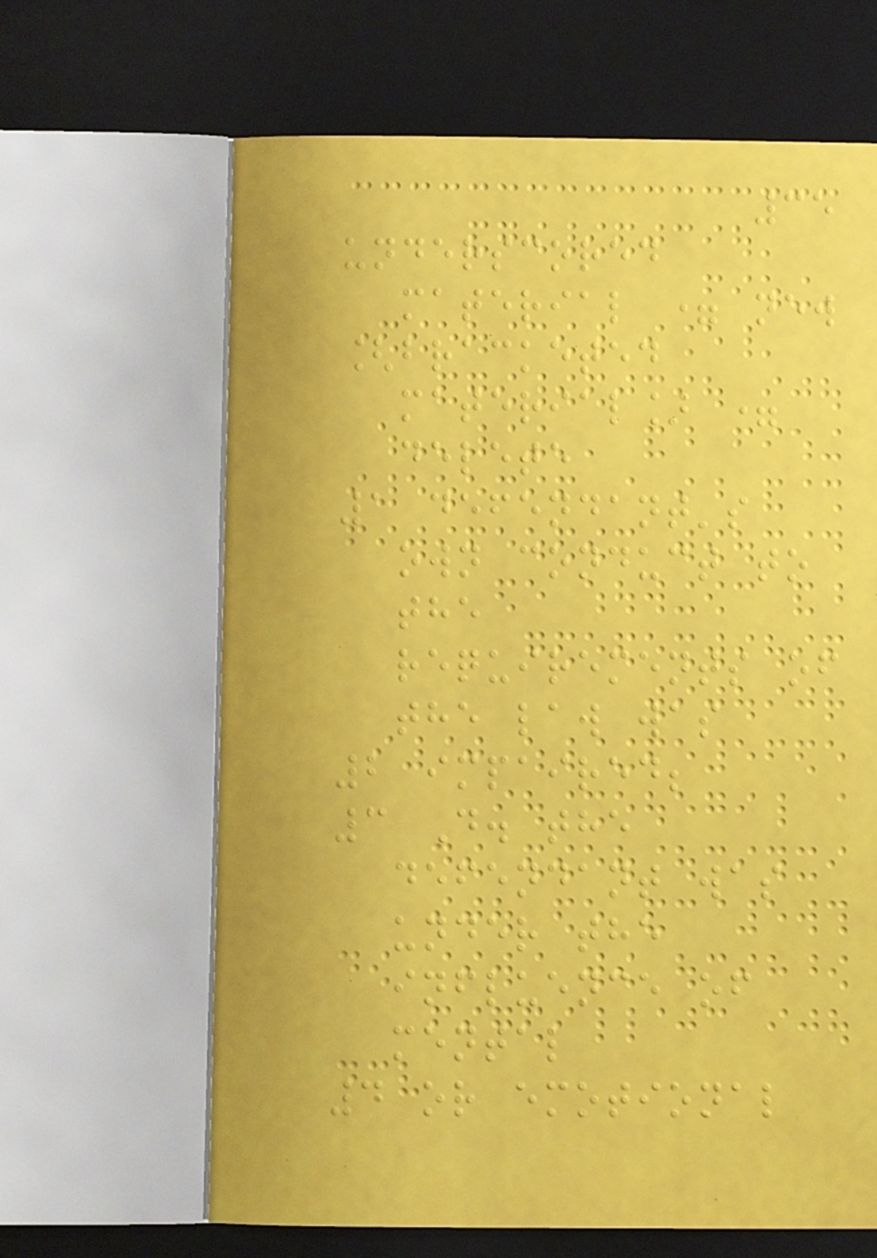35
underscored
material = new
[bracketed
material] =
delete
1 defendant's
own conduct to
the
requirements of
the law was
2 impaired;
3 D. the
defendant was
under the
influence of
mental
4 or emotional
